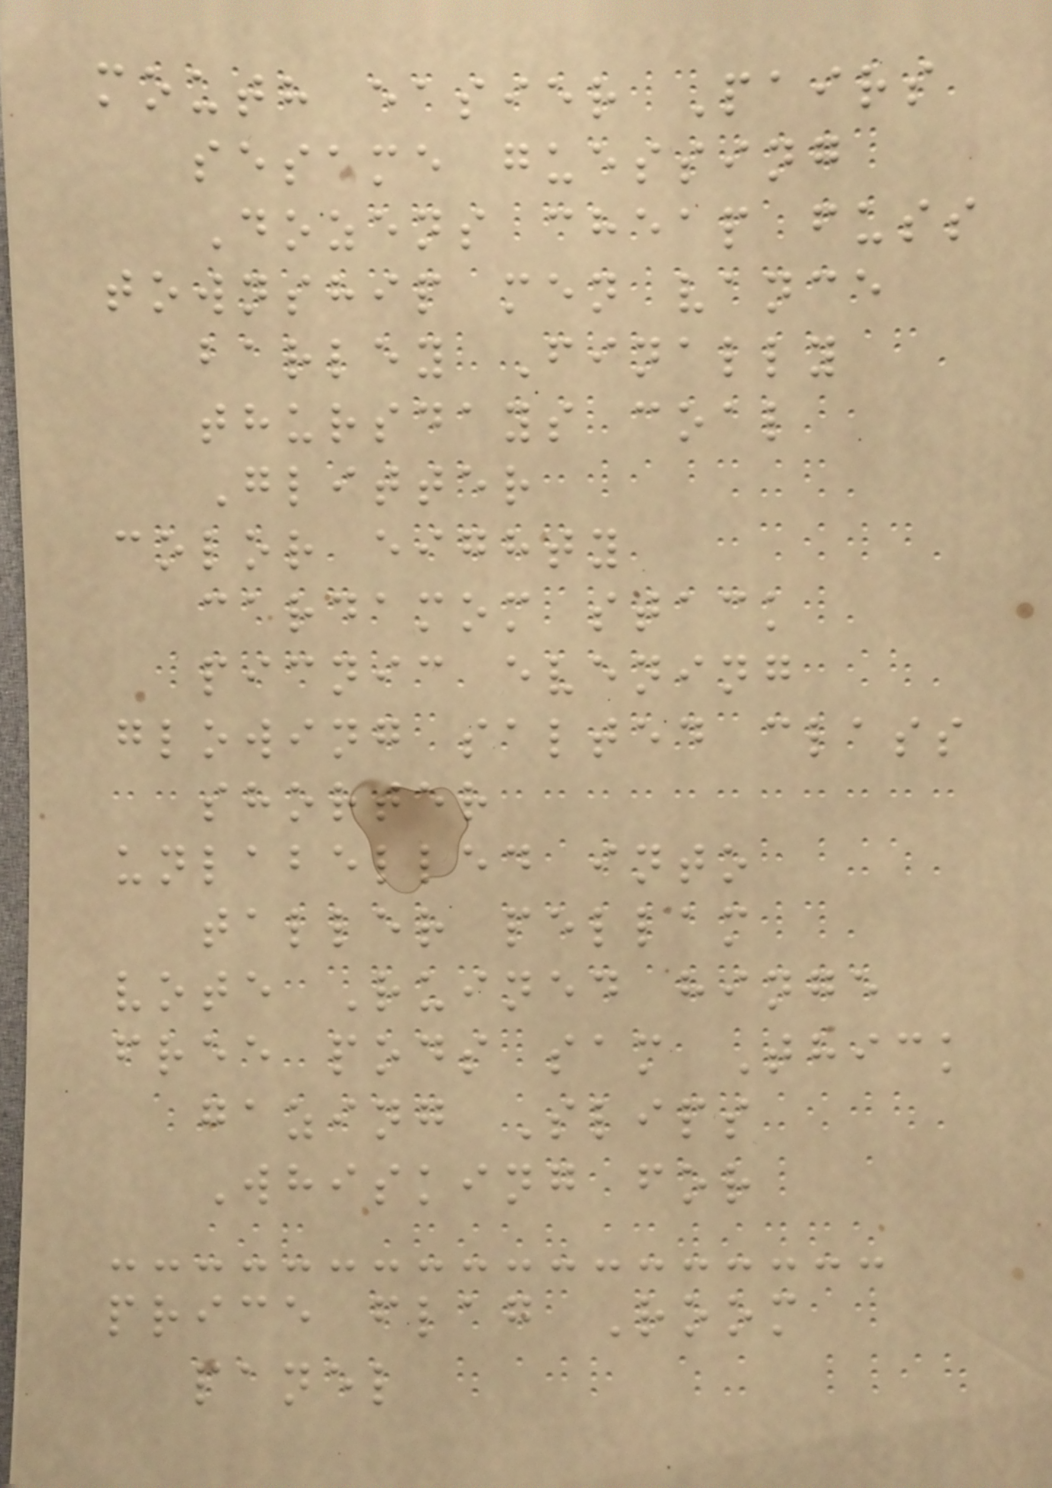mouth easier Pairs
sesame guessing
Dozens cheap fuss
township men vance
barley Finally
thursdays coal
Glitter
color eighty
cardamom stack
picnic evening
glowing salted class
shorter
unlabelled into
taller pellam
vote Ruined hinge
free pods sam Thick
gazing Slips
Whisking for
price flag Room
panel
